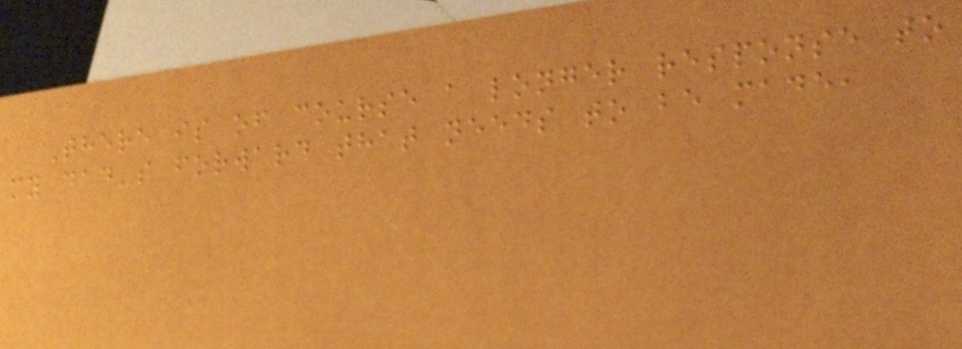There is of course a longer response to
my dad's forward that needs to be made,
